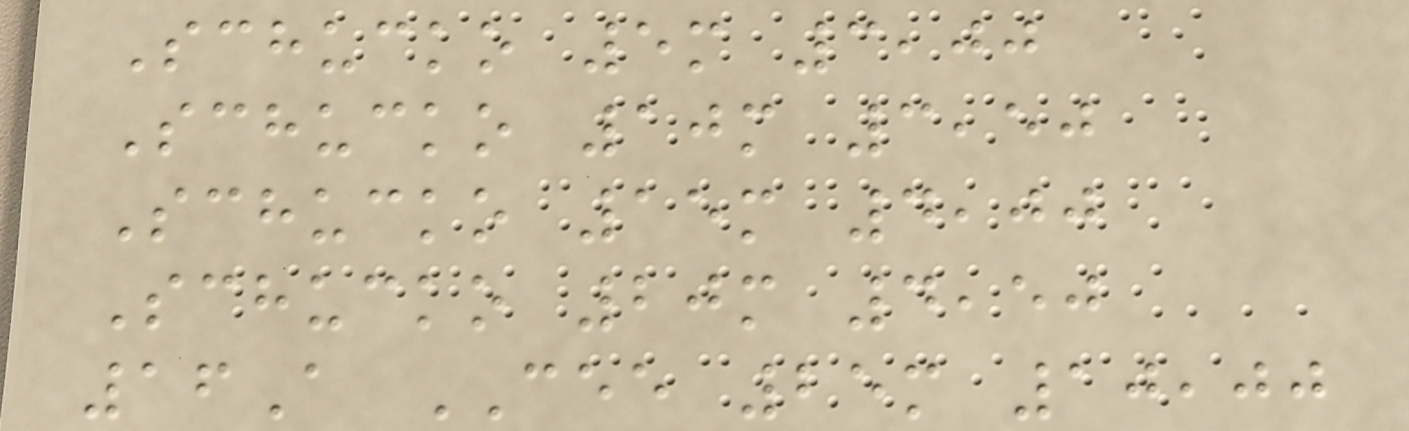Schucko 5m 3,00
Schucko 10m 3,50
Schucko 15m 4,00
Schucko 20m 4,50
16A CEE 25m 10,00
